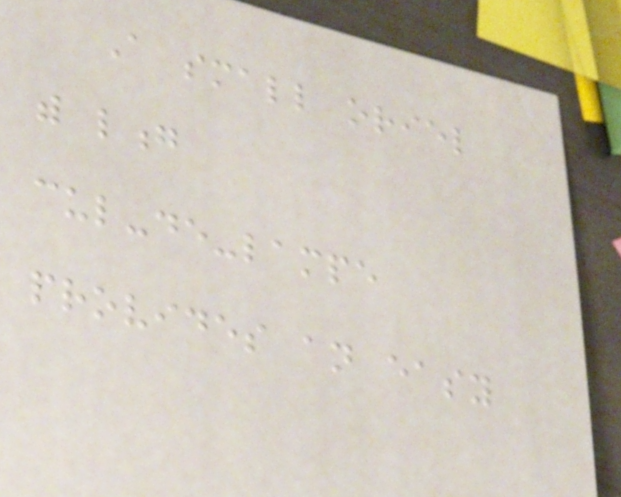A small oriel
with long
cul-de-lampe
provides an easy
